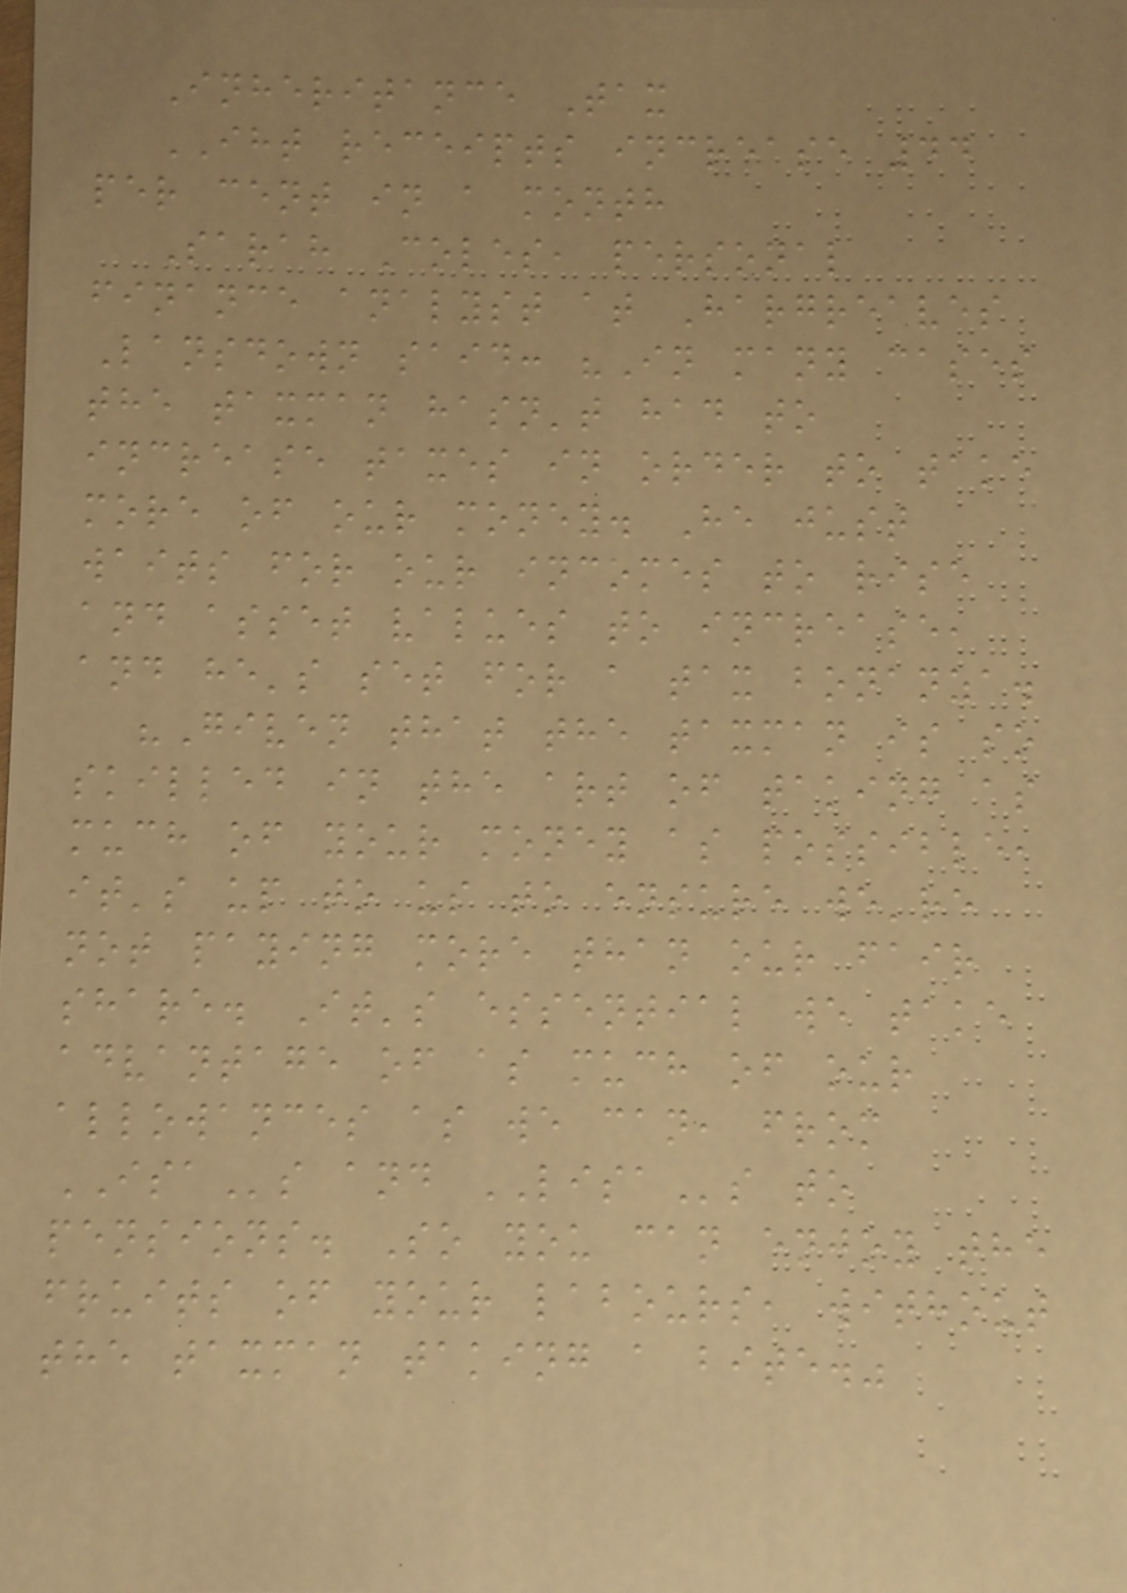Inheritance Tax
IHT receipts increase 44
per cent in a month
Sarah Coles, personal
finance analyst at Hargreaves
Lansdown said: "In many cases
the taxman hasn't had to
increase taxes in order to take
more of our money. He just
waits for our incomes to rise
and asset values to increase,
and he's set for a tax bonanza.
"Given that the taxman is so
skilled in the art of taking as
much of your money as possible,
it's up to us to ensure we're
not paying more than our fair
share. It's essential we take
advantage of as much of our
allowances as we can, from
ISAs and LISAs to
pensions. So you can enjoy the
fruits of your labours, without
the taxman taking a bite."
